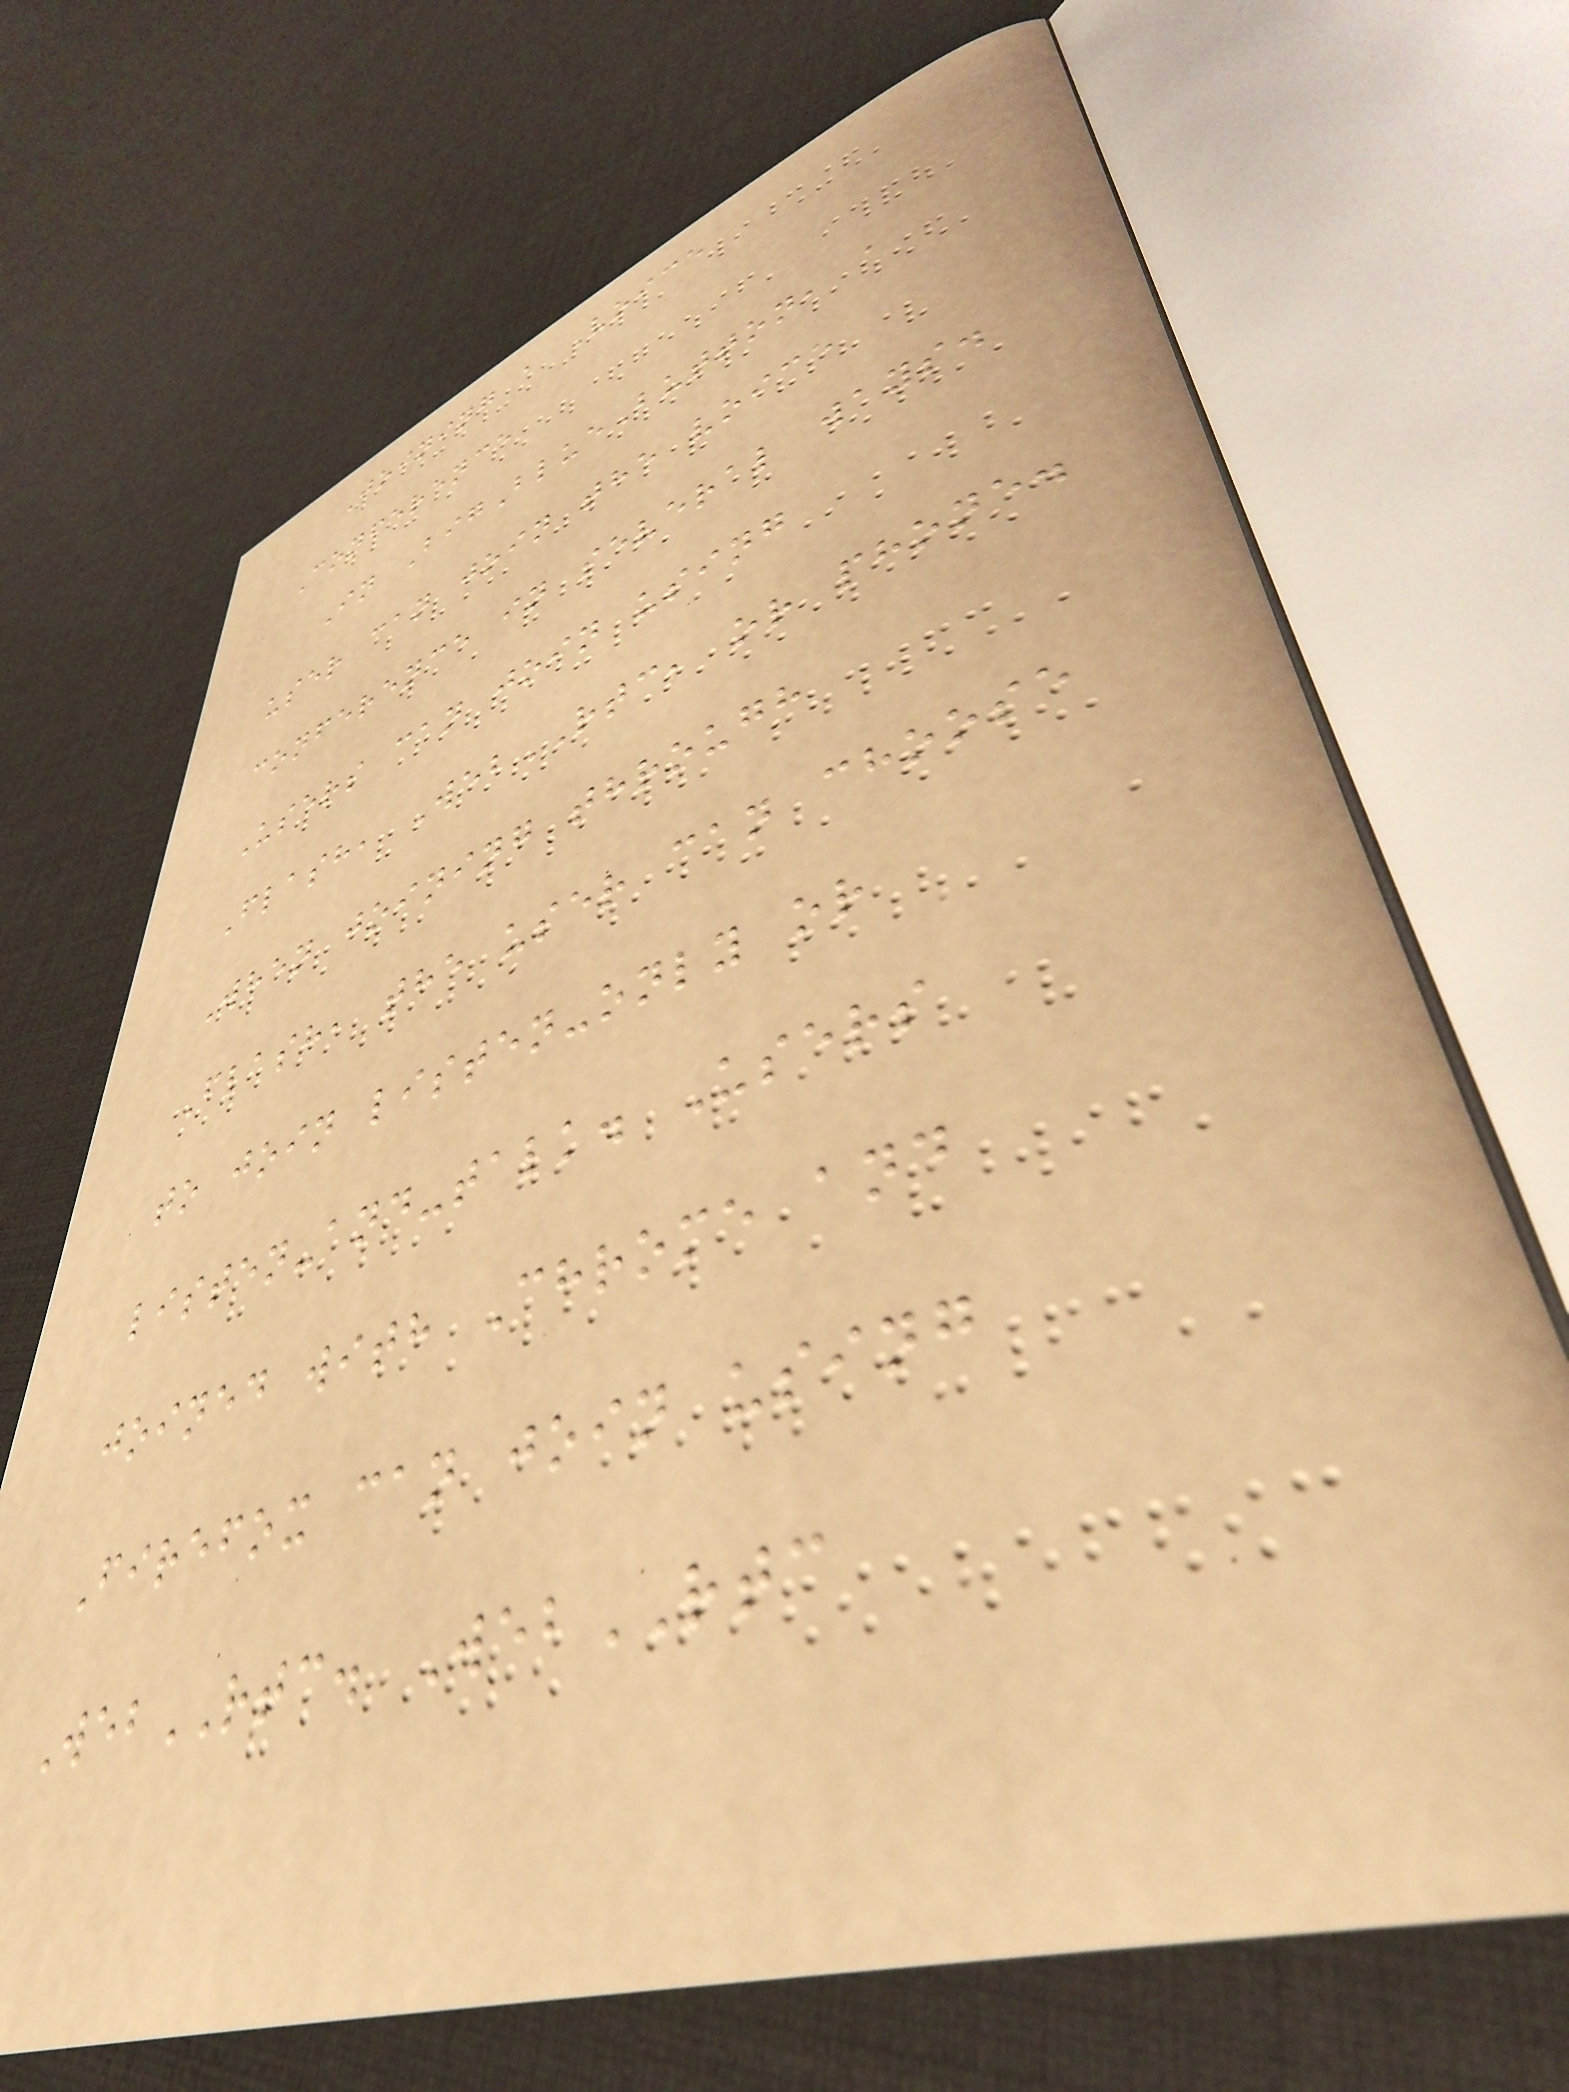Joining a Voice
Conference
In BigBlueButton, a
user can join the voice
conference in several ways.
Users can join using
Flash, WebRTC, or phone.
When joining through
Flash, the user can choose
to join listen-only or
listen-and-talk. Users
joined with Chrome and
Firefox can join using
WebRTC. WebRTC
